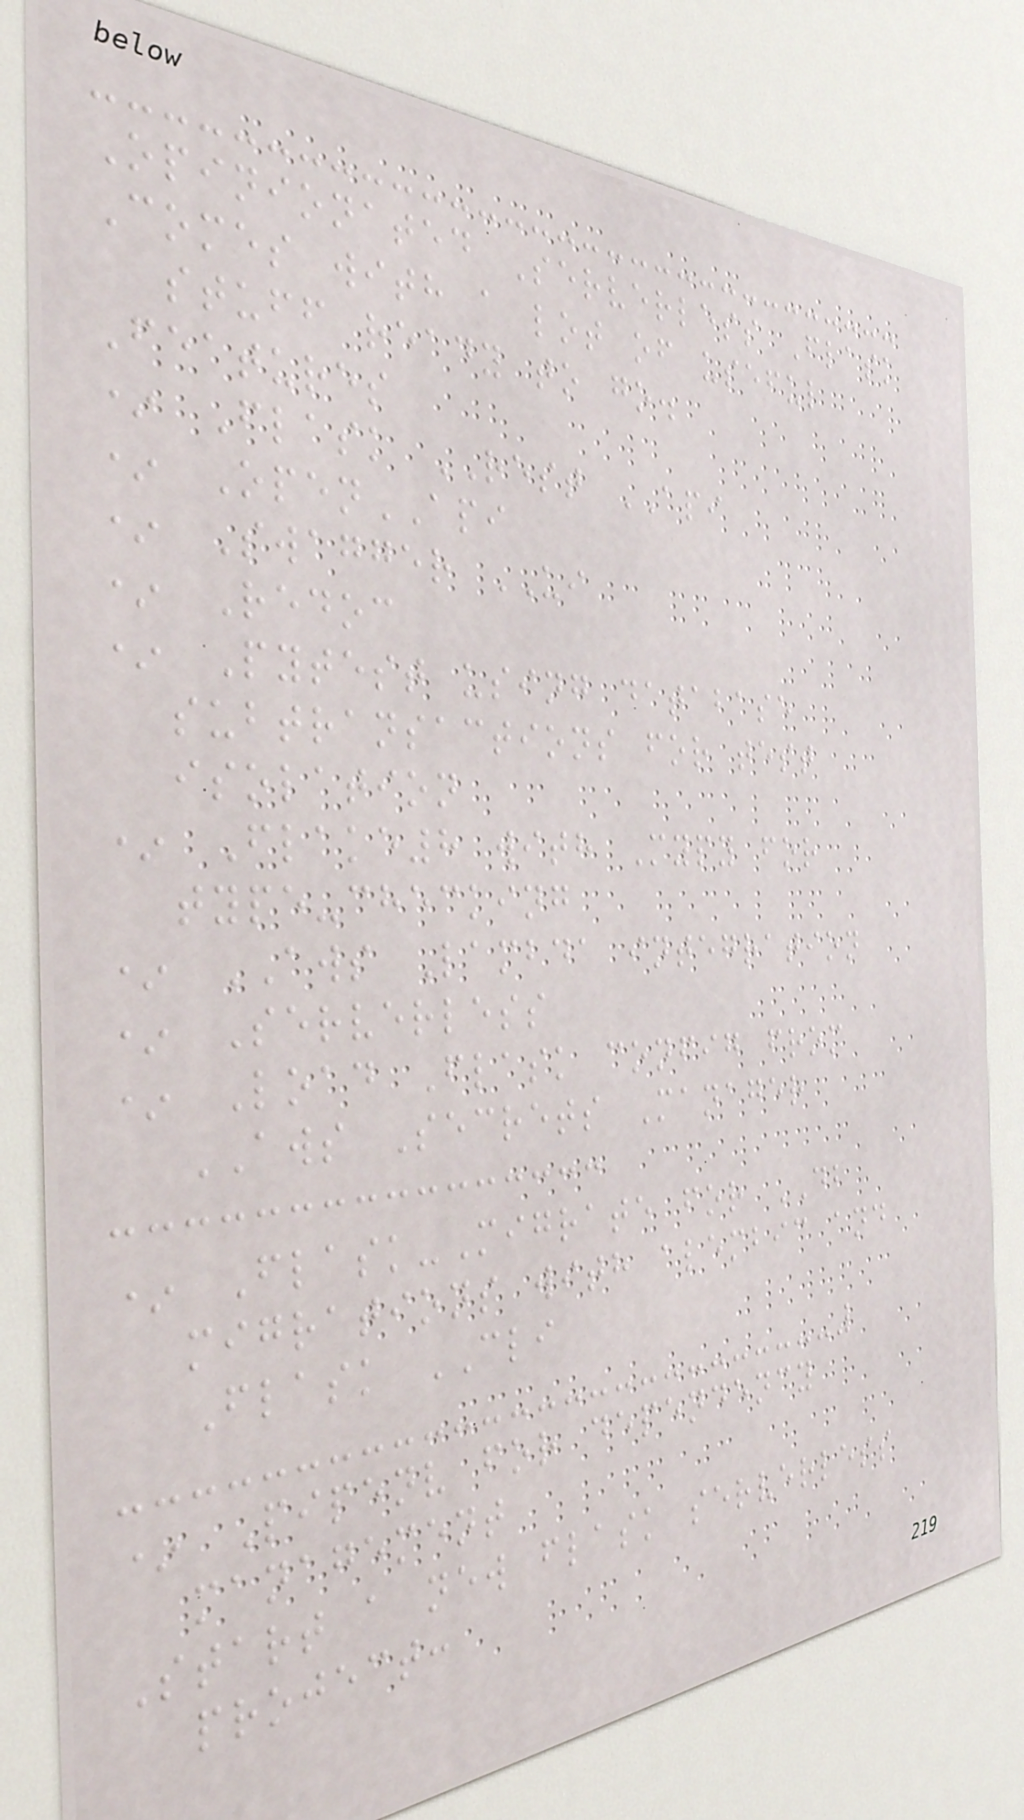Opinionated Serverless Flask
Comes with a lot of useful
stuff ready to go.
Features
* Flask REST API
* OpenAPI
* Swagger UI
* Redoc
* Pytest using database
subtransactions for test
isolation
* Flake8 with Mypy for
type-checking
* AWS Lambda integration
* Serverless
* Load Flask config from
AWS Secrets Manager
* Flask-Migrate for DB
migrations with alembic and
Flask CLI
* Pipenv for dependency
management
Start a new flask serverless
project:
